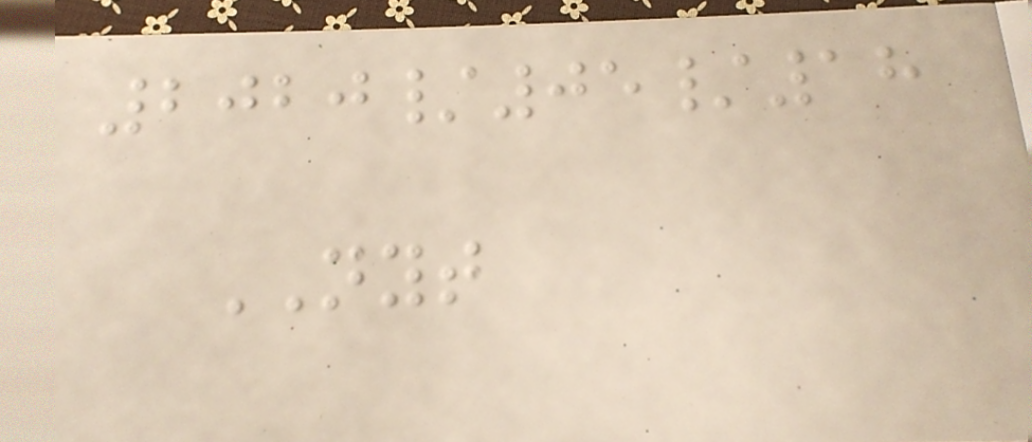2020/05/18
NYT
